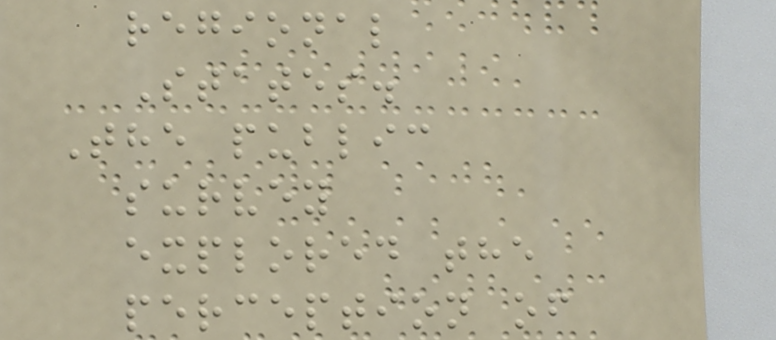regional
States.
The public
survey
explored the
perception of
